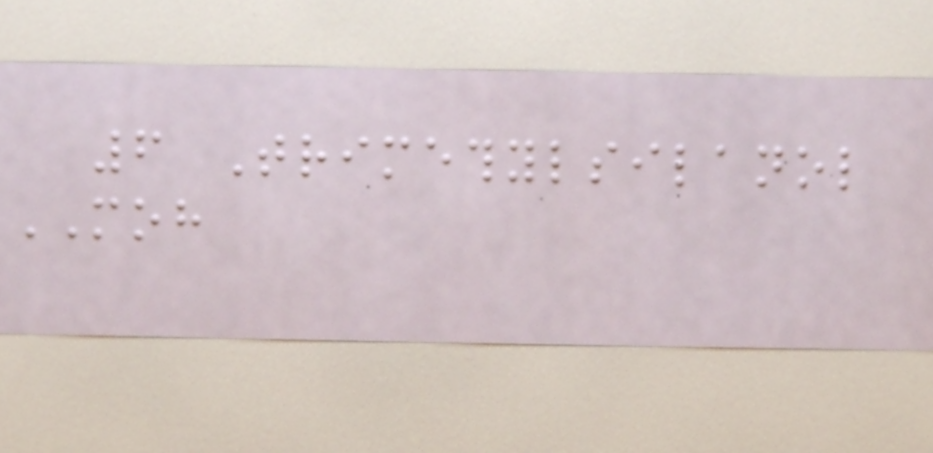6 Trimethylsilanol
MOH
